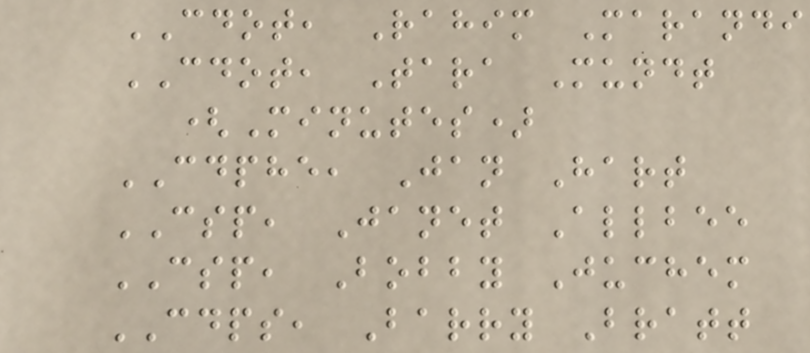CDOT, Rahim Marandi
CDOT, Tara Mundt
(Minutes)
CDPHE, Jan Hart
CSP, Janet Allbee
CSP, Bobby Juchem
CDPS, Barry Bratt
